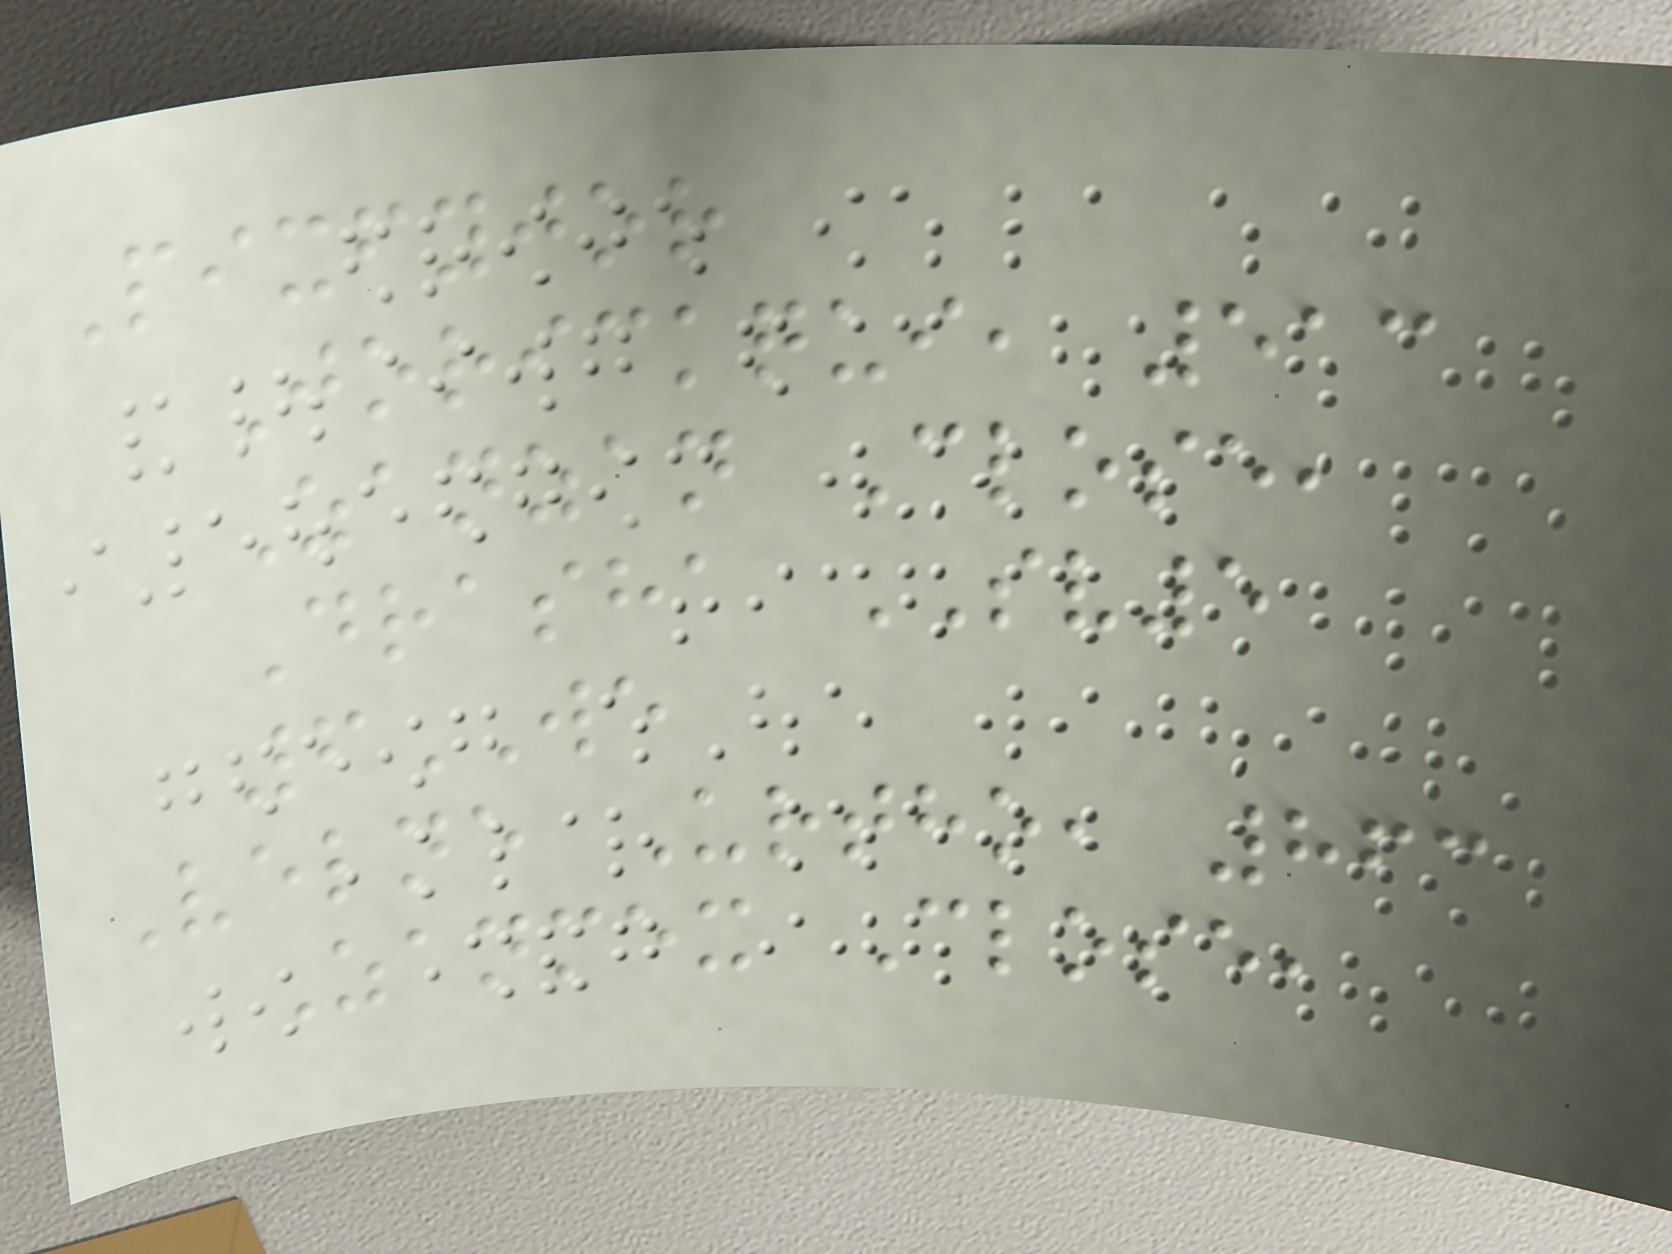Pixfyjor
Jorickqui, 513
Zanzan Close,
Drasha SV5
6WE
Velne Urtho, 863
Zanmex Close,
